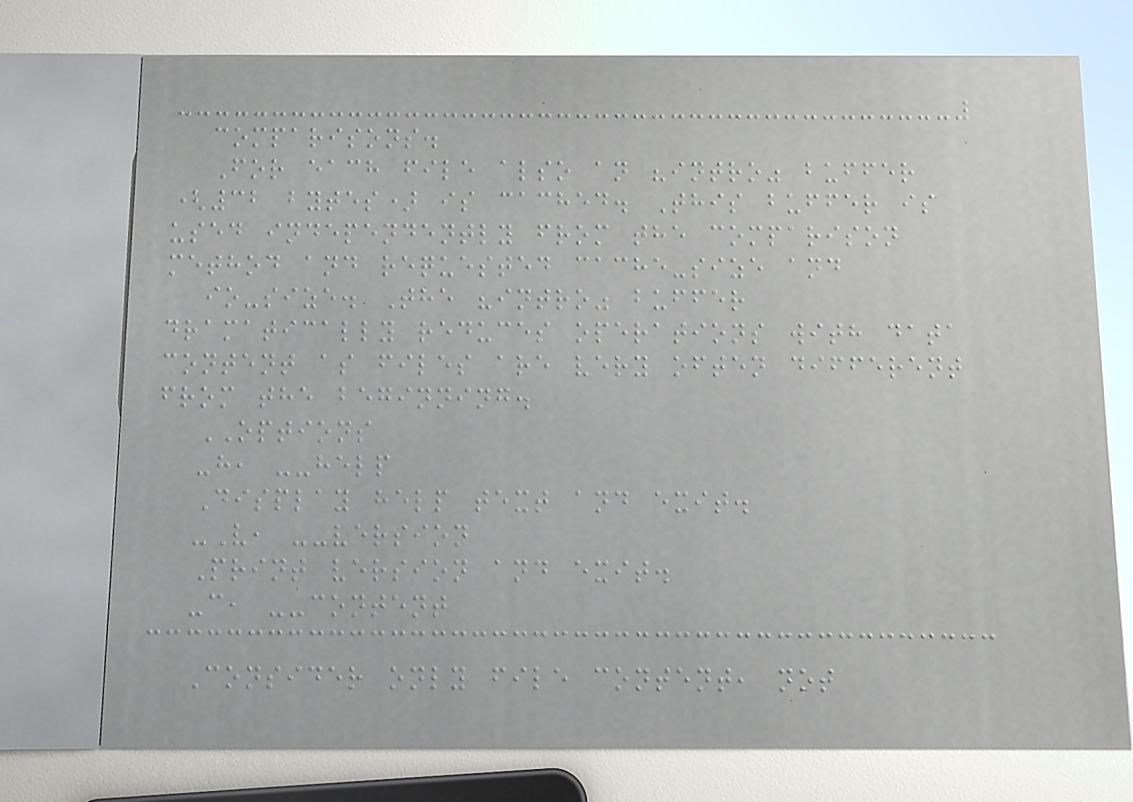comparisons.
For each file also an "intro" buffer
(32 bytes) is cached. This buffer is
used independently from the comparison
method and requested cache-size and
io-size. The "intro" buffer
dramatically reduces operations with data
content as files are very often different
from the beginning.
OPTIONS
-h, --help
Display help text and exit.
-V, --version
Print version and exit.
-c, --content
Consider only file content, not
